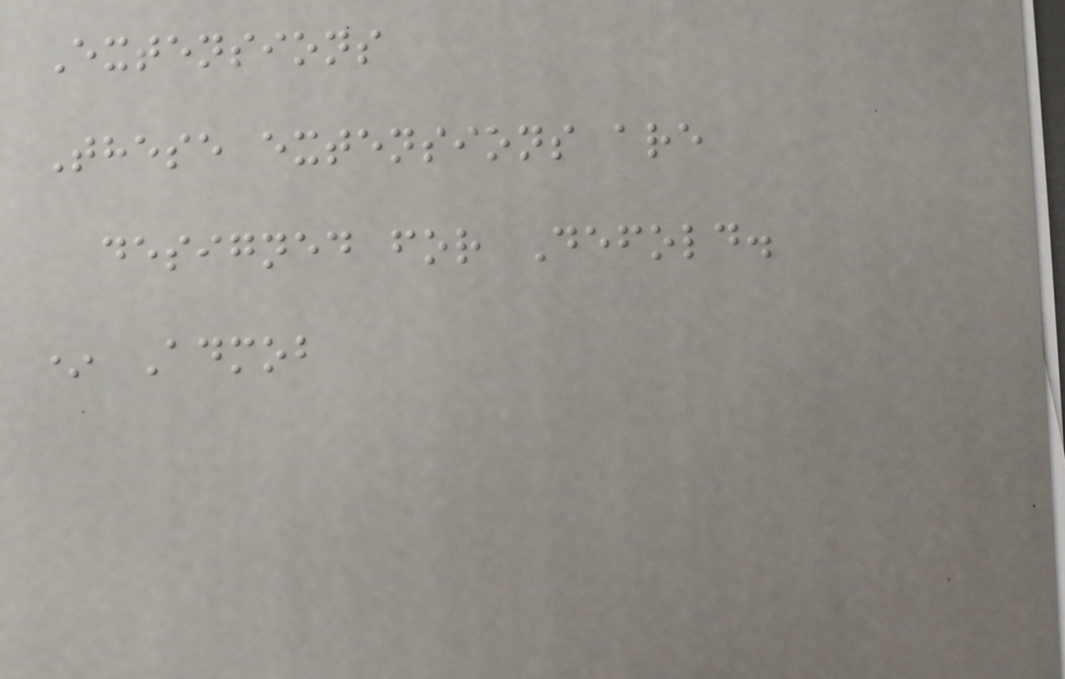Extensions
These extensions are
designed for Defold.
* Admob
